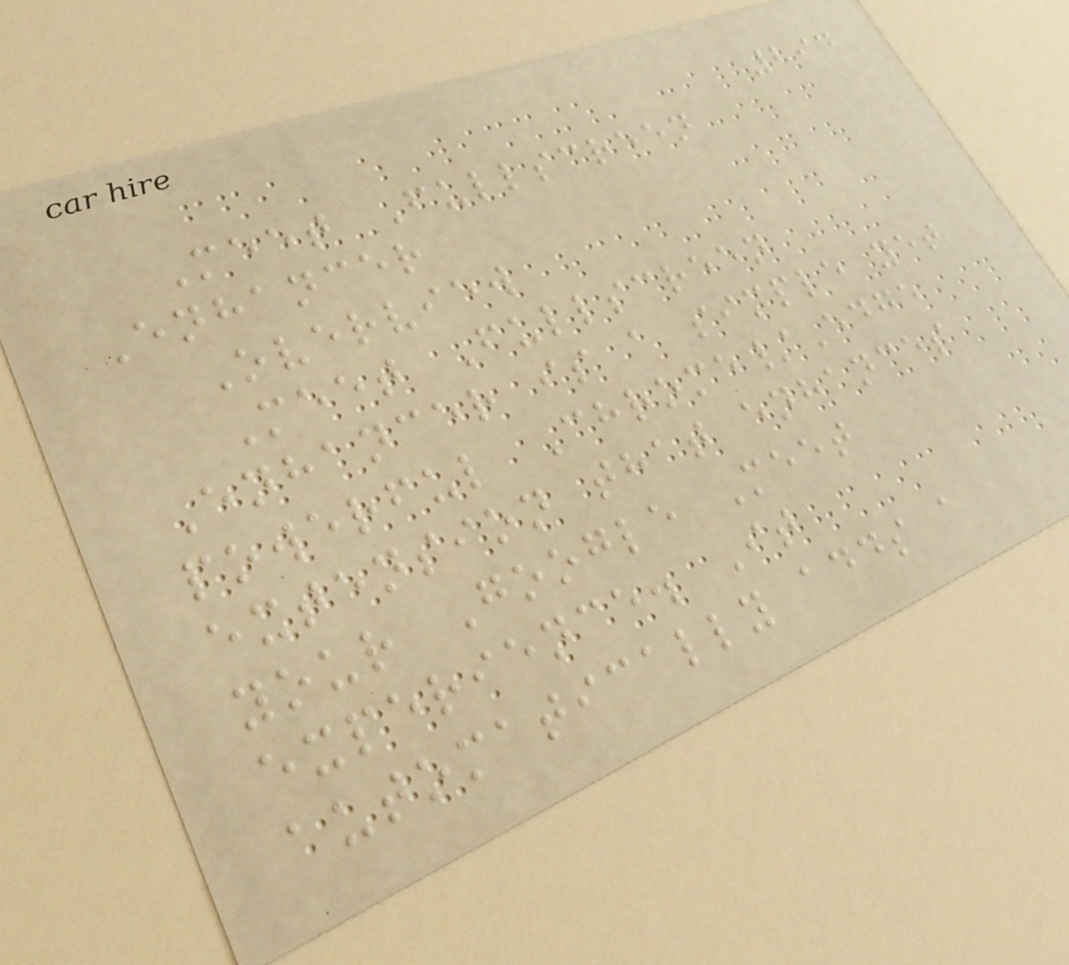294
Meet Fullscreen
Enhancer
Overview
Meet Fullscreen
Enhancer is a simple yet
powerful Chrome/Edge
extension that enhances
your Google Meet
experience. It
automatically adds a
